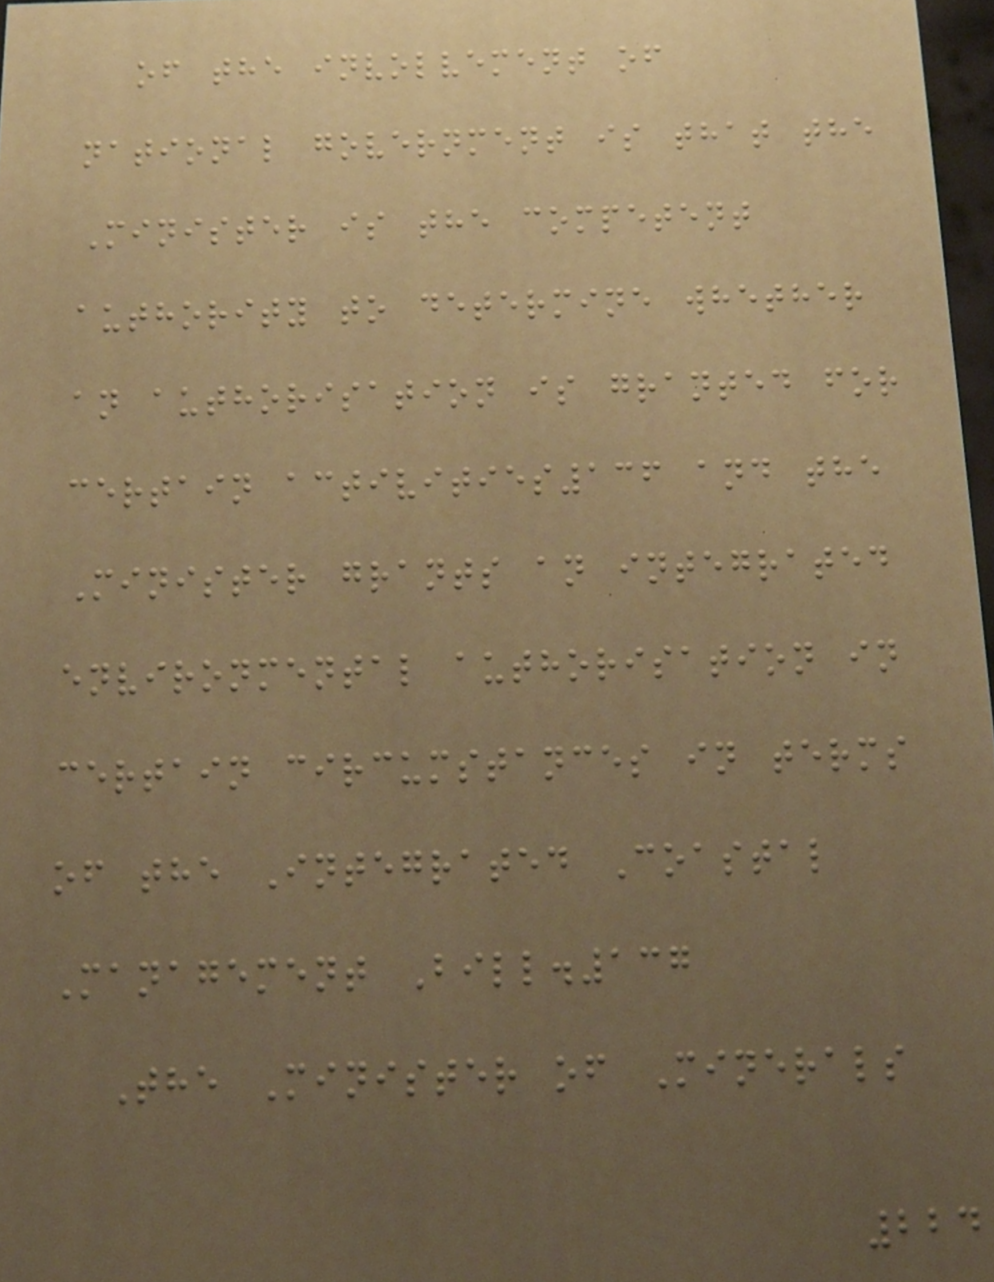of the involvement of
national government is that the
Minister is the competent
authority to determine whether
an authorisation is granted for
certain activities136 and the
Minister grants an integrated
environmental authorisation in
certain circumstances in terms
of the Integrated Coastal
Management Bill.137
The Minister of Minerals
224
